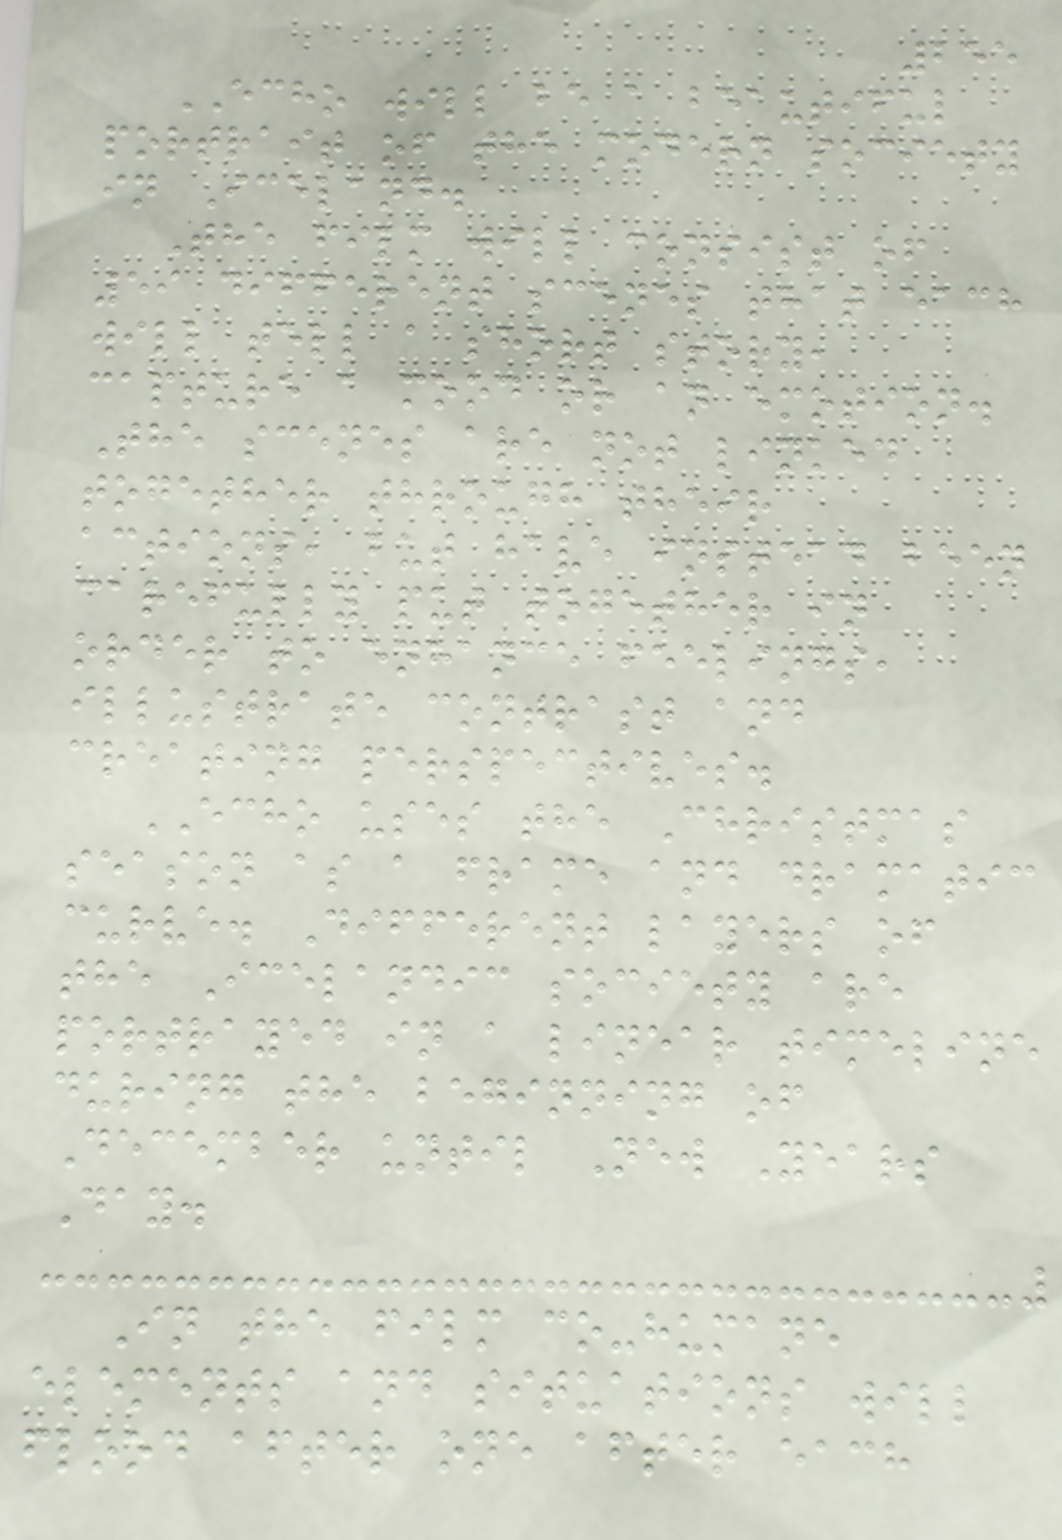255
ECHO will be a beautiful
portrait of the modern society
in Iceland.
The film will consist of
59 different scenes that each
will tell a short story,
capture a mood or an emotion.
The scenes are not linked
together through their
actions, but have instead been
carefully put together in
order to enhance feelings,
illustrate contrast and
creating perspectives.
ECHO uses the Christmas
season as a frame and dramatic
curve. Different layers of
the Icelandic society are
portrayed in a linear timeline
during the beginning of
December until New Years
Day.
In the film co-humane
elements and situations will
flood after one after each
